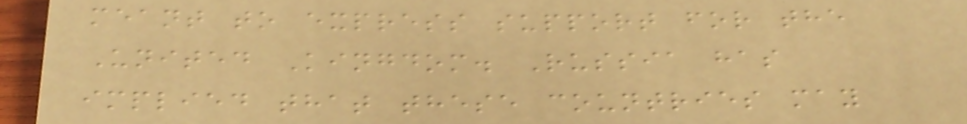meant to express support for the
United Kingdom. Russia has
implied that these countries may
